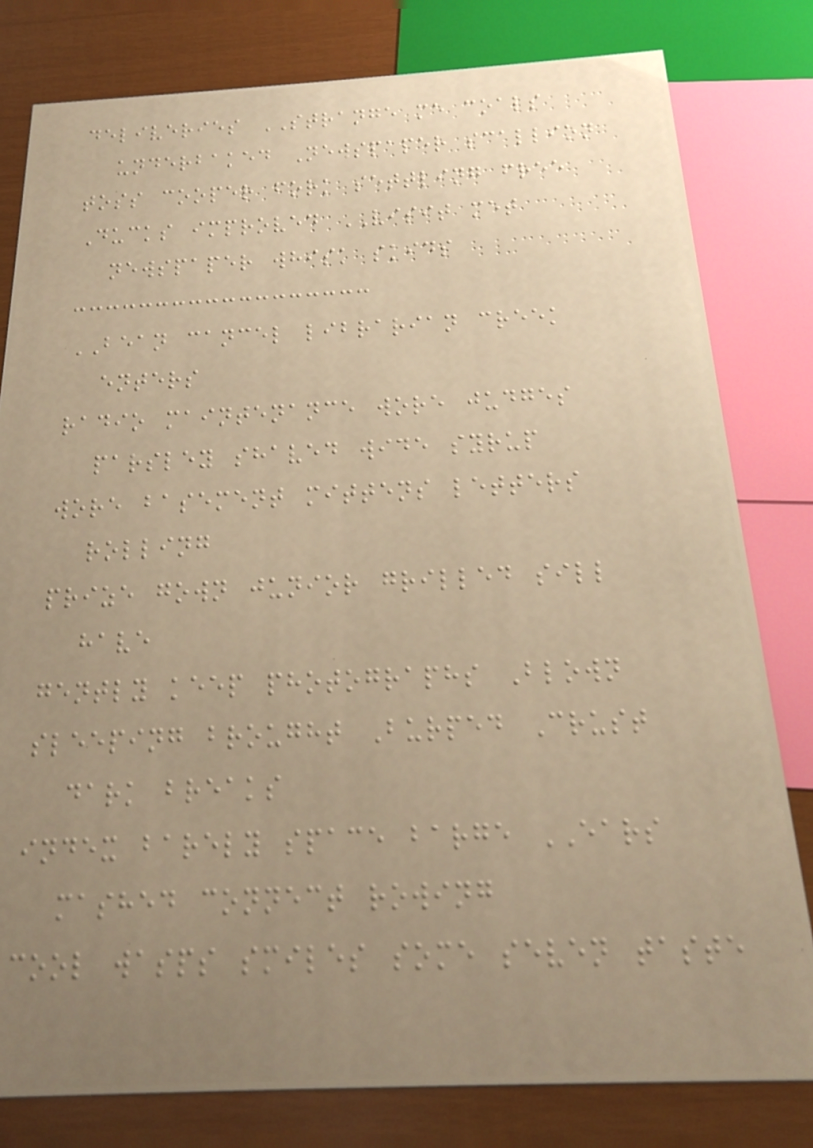deliveries STRANGE me coals
underbaked Newspaper scallion
toss cooper fork settling free
Ducks improved VISIT met
newspaper whisk skids
BEAN cancel librarian creek
enters
radio maintenance wore judges
parsley shaved wide syrup
wore basement mittens letters
rolling
prize gown junior grilled sill
have
gently keep photographs Blown
sleeping brought Burped Crust
dark breaks
index barely space barge EARS
mashed connect rowing
cool wasps smiles some seven taste
